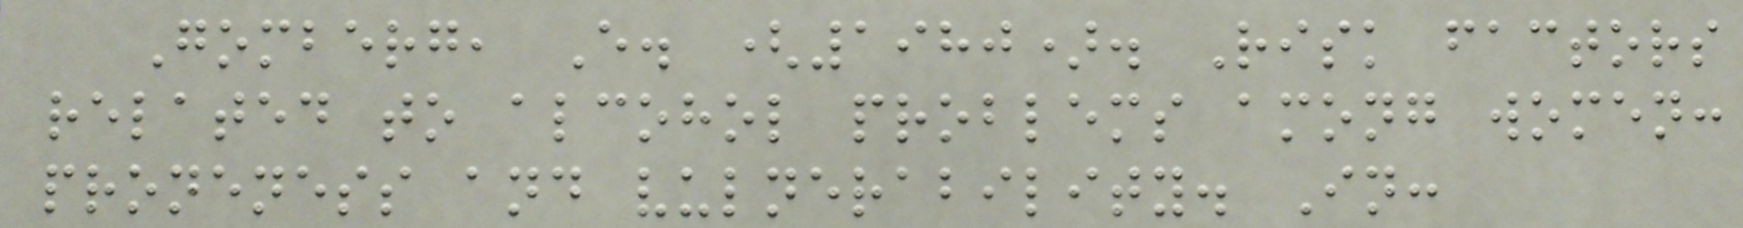Gomberg, E. (1980). Risk factors
related to alcohol problems among women:
proneness and vulnerability. In:
